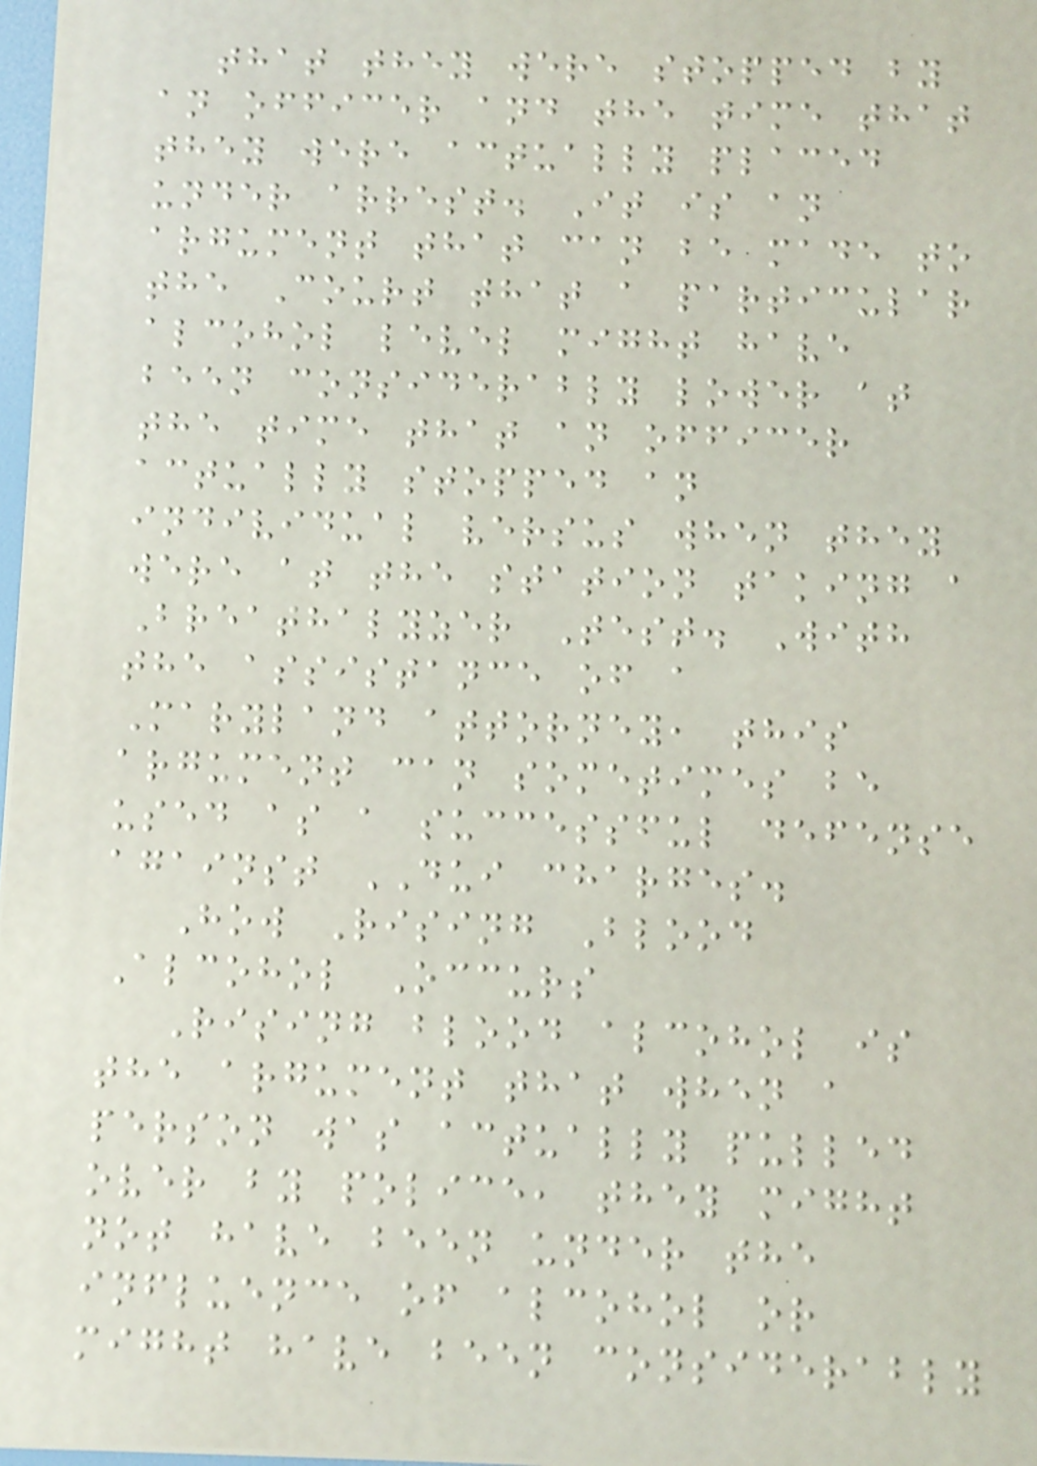that they were stopped by
an officer and the time that
they were actually placed
under arrest. It is an
argument that can be made to
the Court that a particular
alcohol level might have
been considerably lower at
the time that an officer
actually stopped an
individual versus when they
were at the station taking a
Breathalyzer Test. With
the assistance of a
Maryland attorney, this
argument can sometimes be
used as a successful defense
against DUI charges.
How Rising Blood
Alcohol Occurs
Rising blood alcohol is
the argument that when a
person was actually pulled
over by police, they might
not have been under the
influence of alcohol or
might have been considerably
